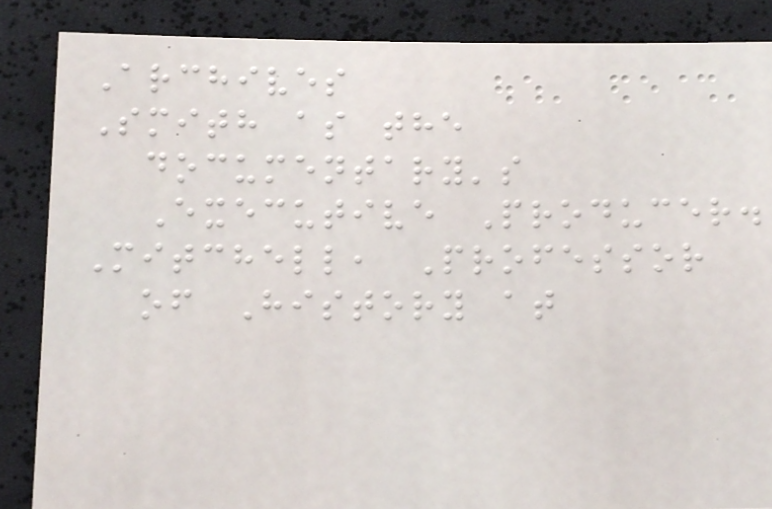Archives
Smith as the
documentary's
Executive Producer.
Mitchell, Professor
of History at
